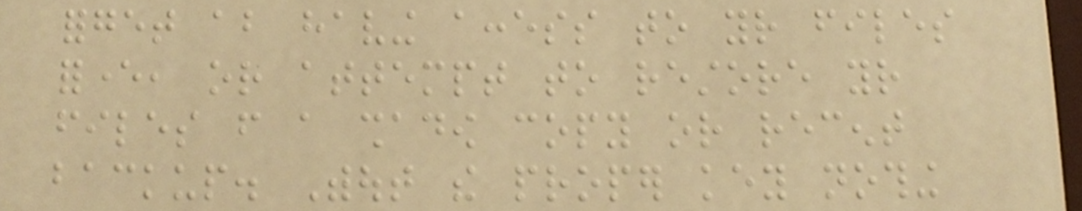forget about having access to your files
forever, or attempt to restore your
files from a shadow copy or recent
backup. Without the proper key nothing
